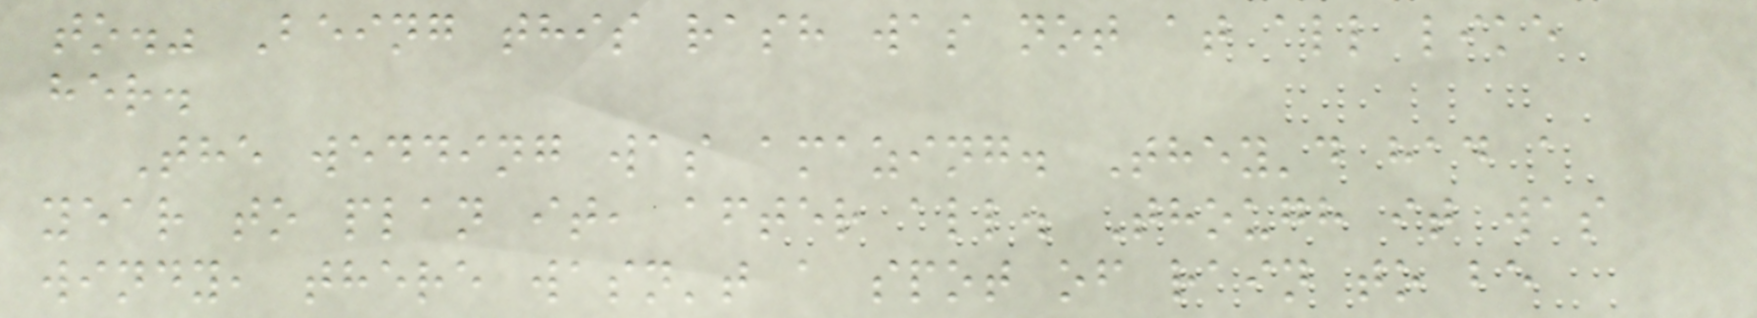to." Being this rash was not at all like
her.
The wedding was amazing. They'd had a
year to plan it, after all. Though it was
windy, there wasn't a spot of rain to be
